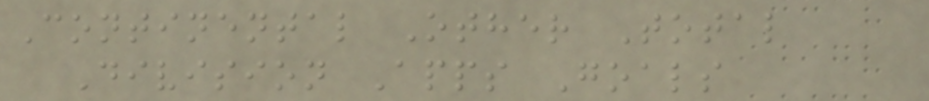Continental Other Total
Division Apps Goals
